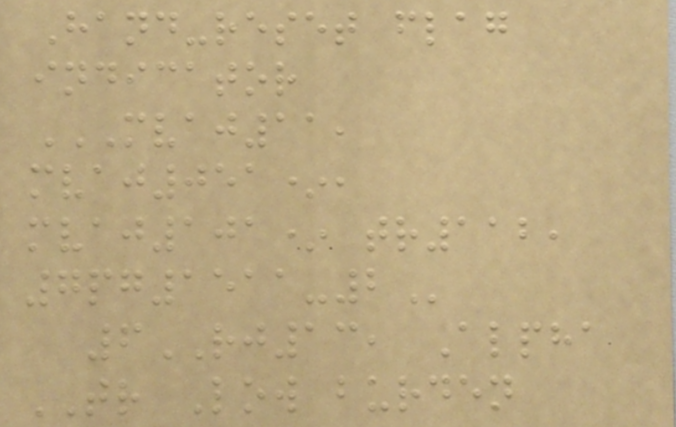Hand-reset flag
indicator
MVAJ11,
MVAJ051*,
MVAJ101* TR112,
7PG1511-2
6RJ13, Alpha
TR Low burden
